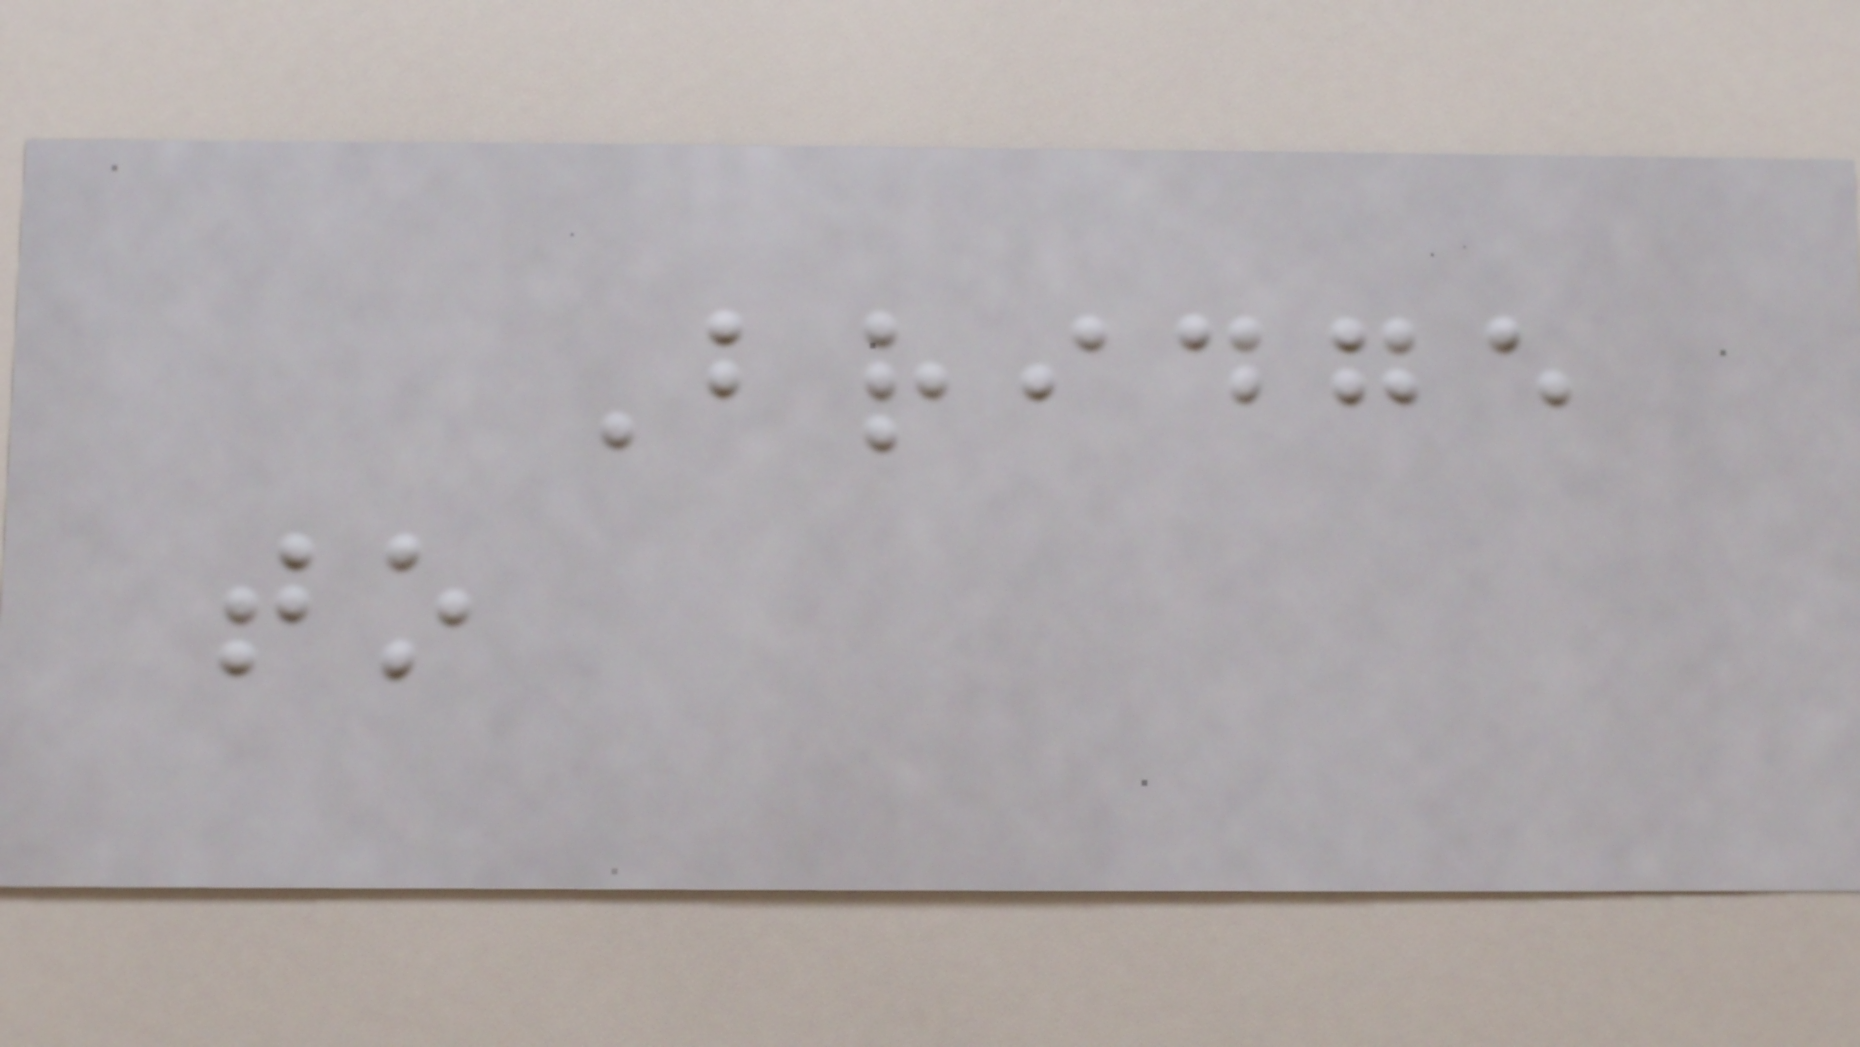Bridge
to
